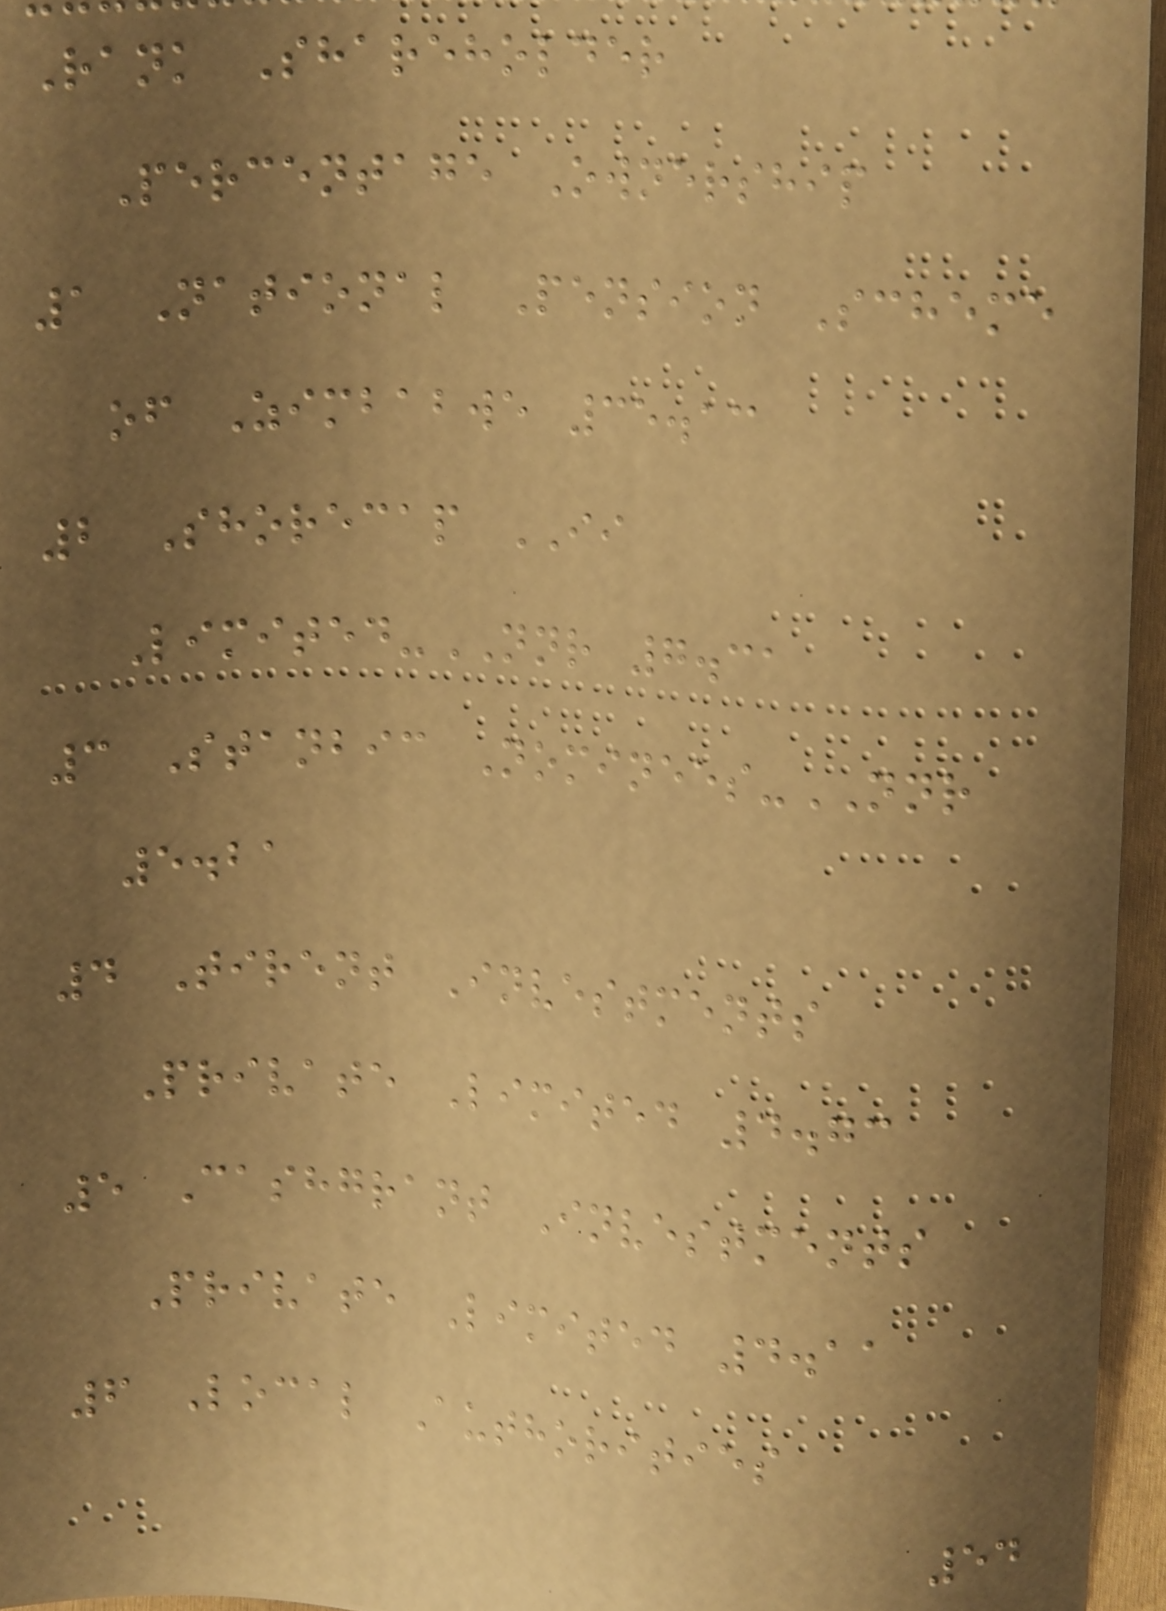Rank Shareholder
Percentage Ownership
1 National Pension Scheme
of Zimbabwe 35.13
2 Shorecap II
Limited-NNR 7.31
3 Stanbic Nominees-NNR
5.21
4 Tirent Investments
Private Limited 4.73
5 Cashgrant Investments
Private Limited 4.11
6 Local Authorities
54
